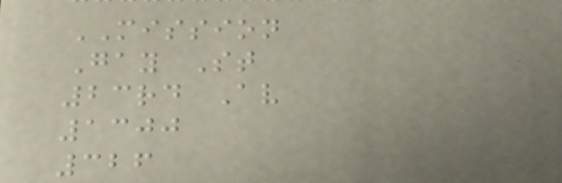MISSION
Gay St
23rd Av
1300
326
